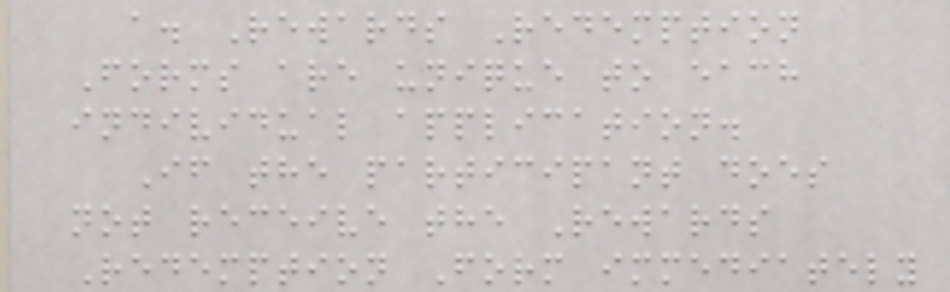a. Rewards Redemption
Forms are unique to each
individual application.
If the participant does
not receive the Rewards
Redemption Form immediately
